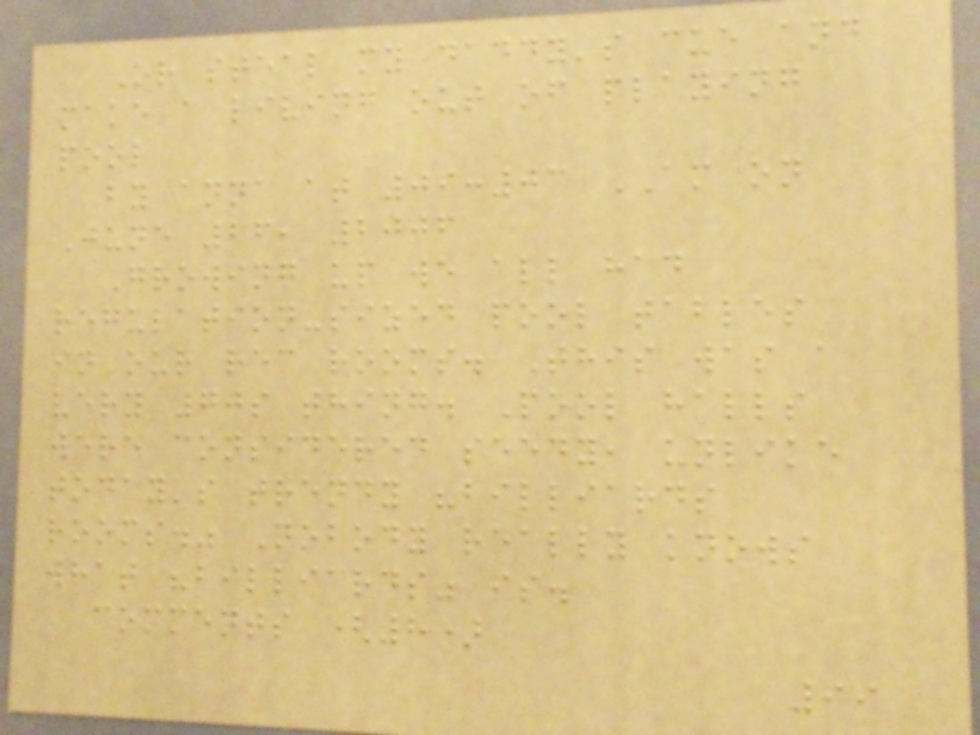Or steal my daddy's cue and
make a living out of playing
pool
by anna at 09:03 AM on
June 26, 2006
Growing up we all had
regulation-sized pool tables
in our rec rooms. This was a
very 70s thing. Pool halls
were considered seedy, unlike
today's trendy "billiards
rooms." Nobody really knows
what "billiards" is.
comments (8)
99
